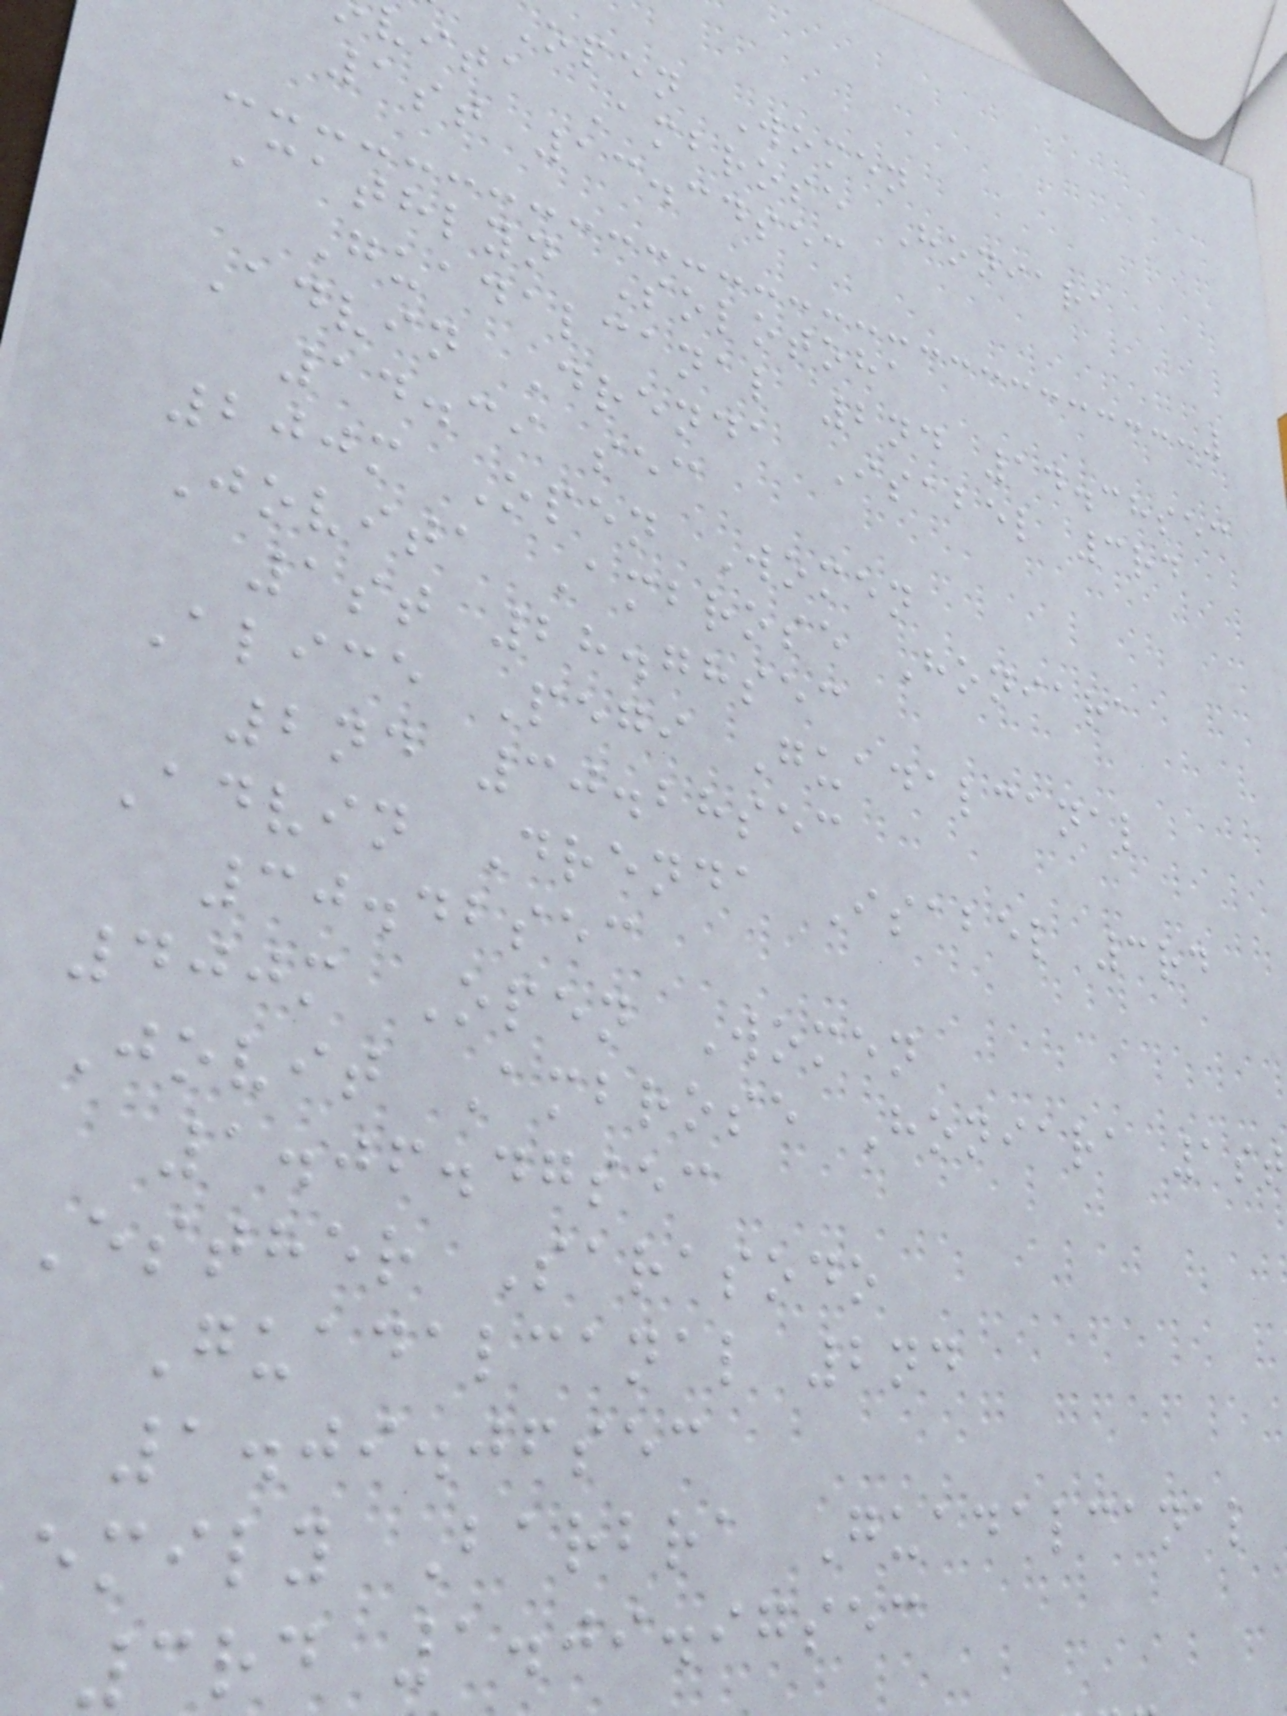Open Women
vita Ambrose Honiara
1st 13.34sec
Cathlyn Solotoha
Guadalcanal 2nd 14.38sec
Advin Drenda Isabel 3rd
14.39 sec
200m Open Women
Jovita Ambrose Honiara
1st 28.78sec
Alice Pegi Guadalcanal
2nd 30.28sec
Advin Drenda Isabel 3rd
30.42sec
400m Open Women
Jovit Ambrose Honiara 1st
1.06.47sec
Esther Sarasodo
Guadalcanal 2nd
1.09.06sec
emily Barbra Guadalcanal
3rd 1.09.97sec
